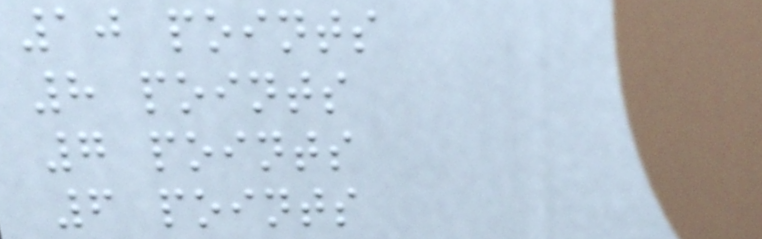10 points
8 points
7 points
6 points
